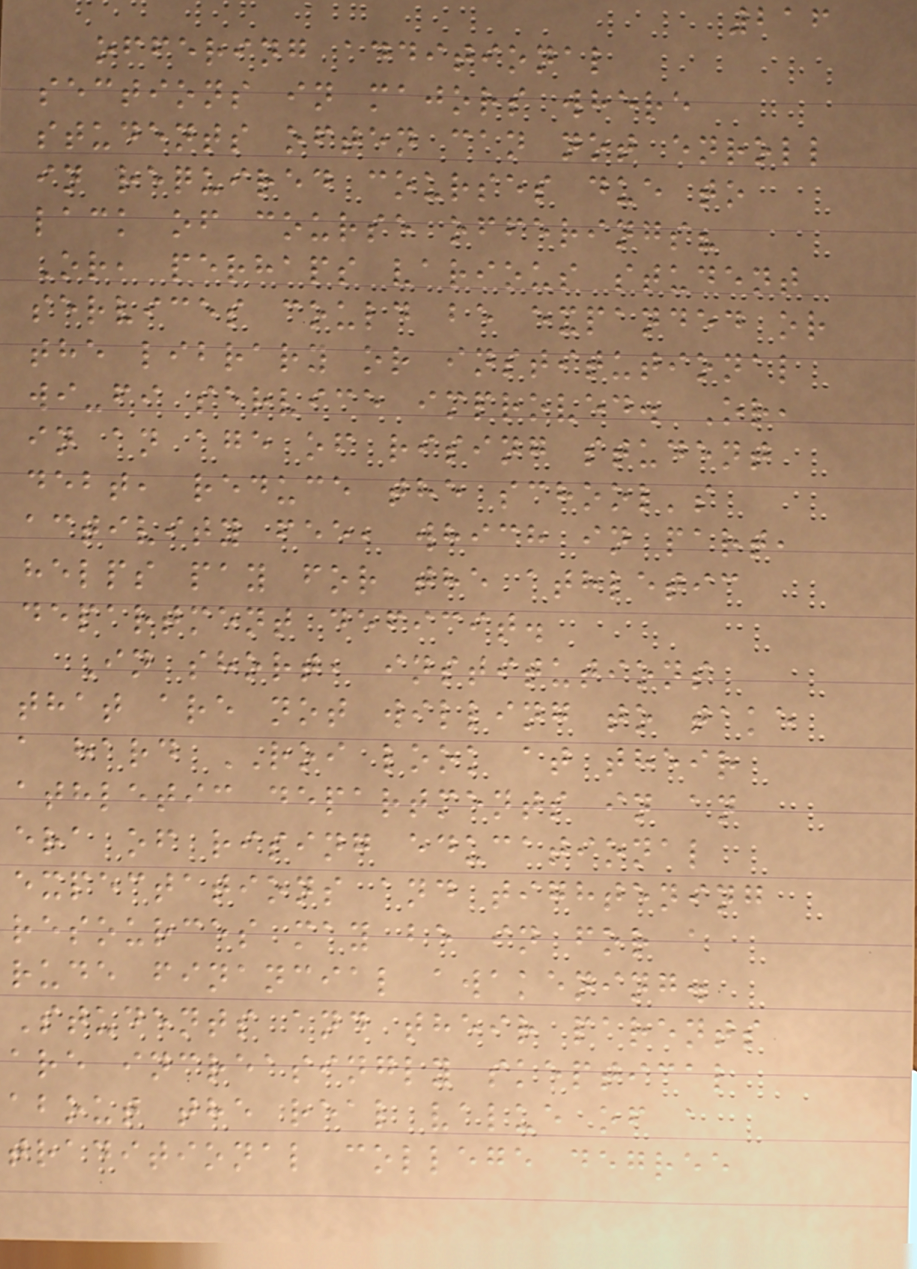216
offering additional
sections in majors where
students often can not enroll
in required courses due to
lack of course offerings?
Or, perhaps various student
services could be expanded or
the library or institutional
wi-fi service improved. Or,
in an age of rising student
debt, reduce the school's
activity fee, which in part,
helps pay for the athletic
department deficit.
In short, institutions
that are not willing to take
a hard ROI look at their
athletic departments in an
era of rising educational
expectations and tightening
resources may be in for a
rude financial awakening.
Students and their parents
are increasingly skeptical
about the real value of a
traditional college degree
